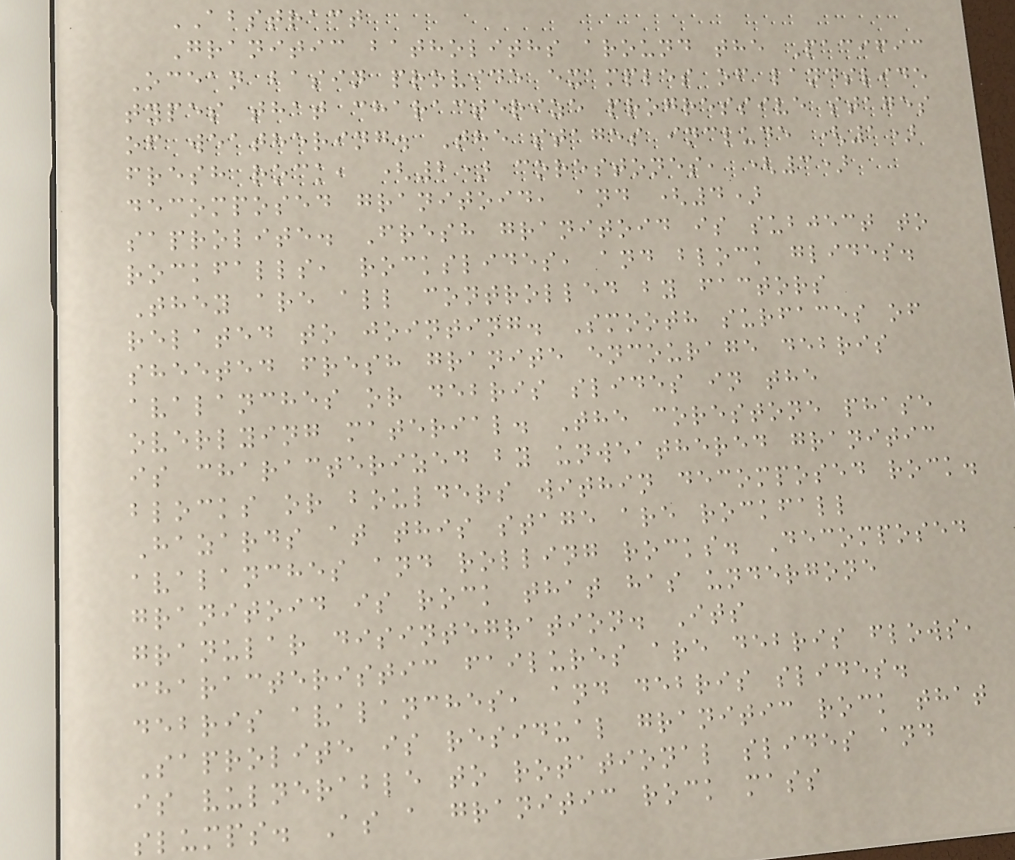ABSTRACT
Granitic batholiths around the Pacific
Ocean basin provide examples of landslide
types that characterize progressive stages
of weathering. The stages include (1)
fresh rock, (2) corestones, (3)
decomposed granitoid, and (4)
saprolite. Fresh granitoid is subject to
rockfalls, rockslides, and block glides.
They are all controlled by factors
related to jointing. Smooth surfaces of
sheeted fresh granite encourage debris
avalanches or debris slides in the
overlying material. The corestone phase
is characterized by unweathered granitic
blocks or boulders within decomposed rock.
Hazards at this stage are rockfall
avalanches and rolling rocks. Decomposed
granitoid is rock that has undergone
granular disintegration. Its
characteristic failures are debris flows,
debris avalanches, and debris slides.
Saprolite is residual granitic rock that
is vulnerable to rotational slides and
slumps. As a granitic rock mass
